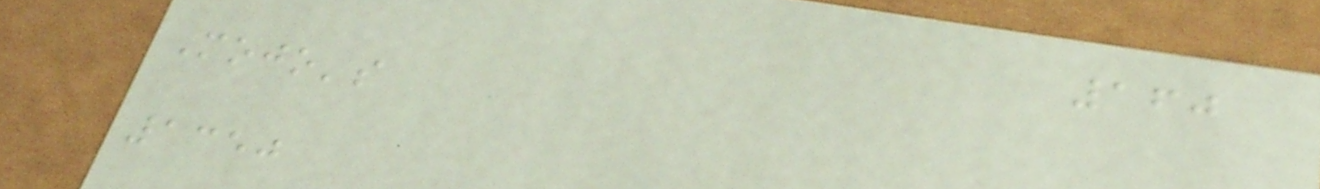160
Mojo's
1350
